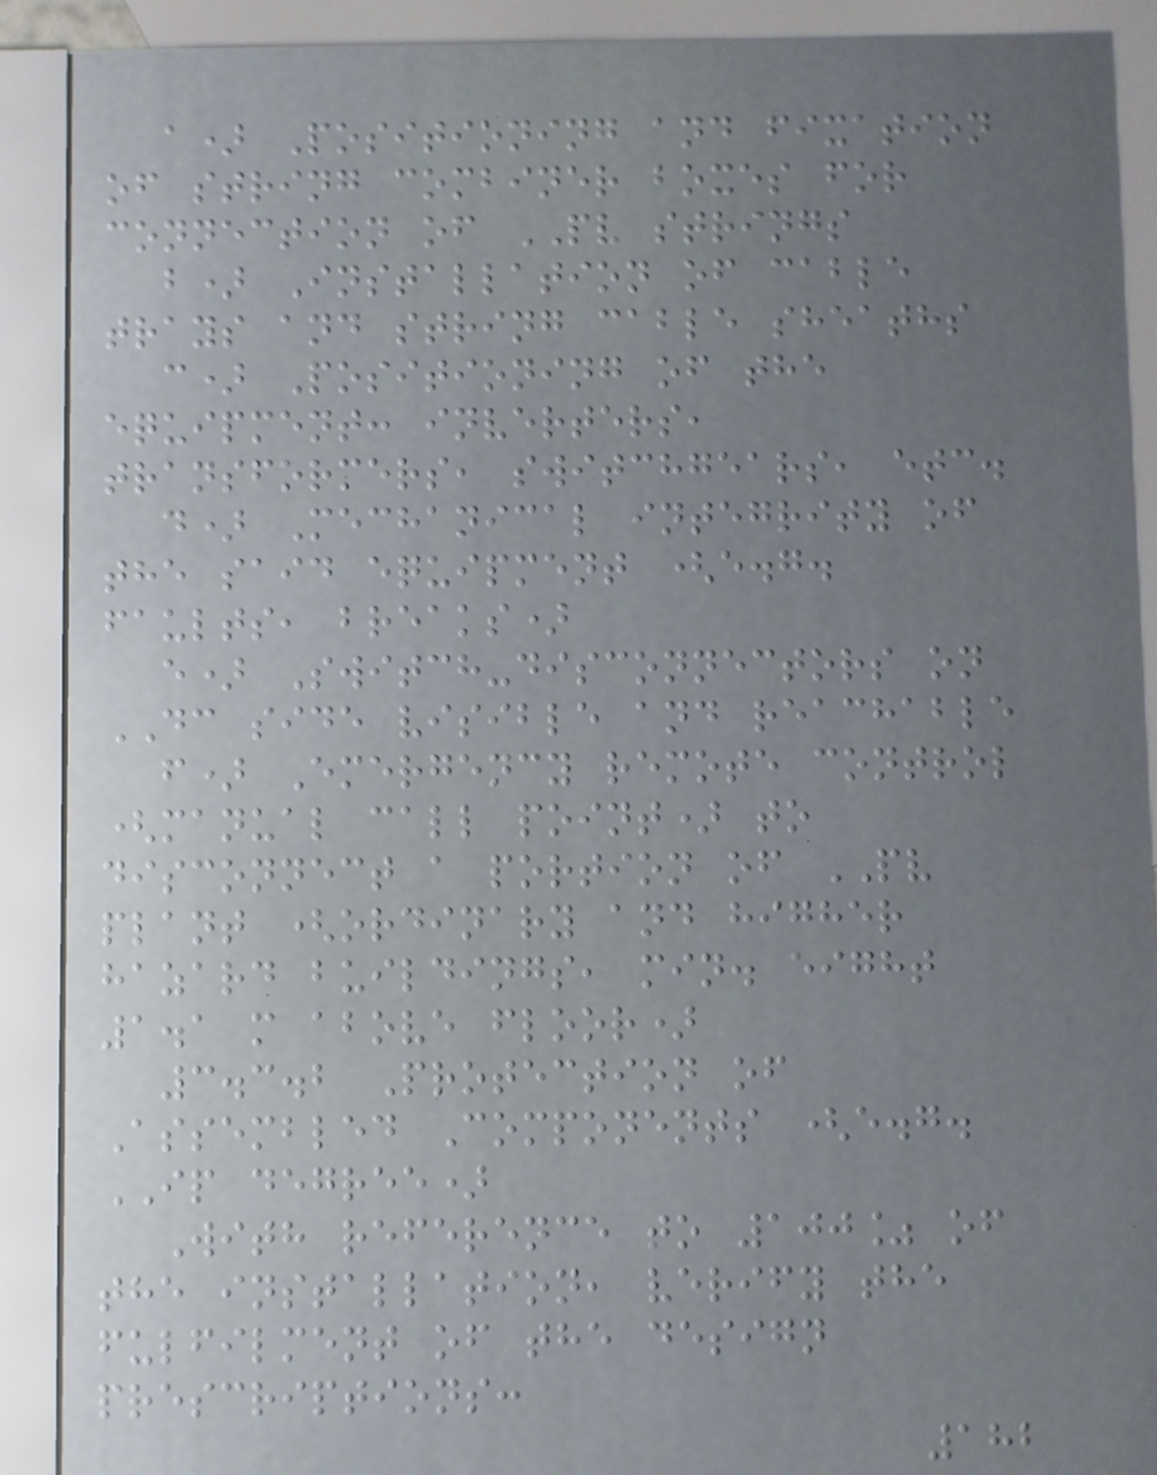a) Positioning and fixation
of string combiner boxes for
connection of PV strings
b) Installation of cable
trays and string cable sheaths
c) Positioning of the
equipment: inverters,
transformers, switchgears, etc.
d) Mechanical integrity of
the said equipment (e.g.
faults, breaks)
e) Switch-disconnectors on
DC side visible and reachable
f) Emergency remote control
(manual call point) to
disconnect a portion of PV
plant (ordinary and higher
hazard buildings, min. eight
1.1 m above floor)
3.3.2 Protection of
Assembled Components (e.g.
IP degree)
With reference to 100% of
the installation, verify the
fulfilment of the design
prescriptions:
182
